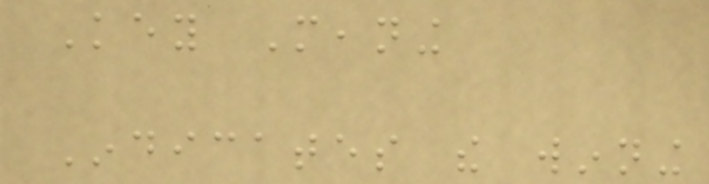Key Meaning
Indicates the winning
